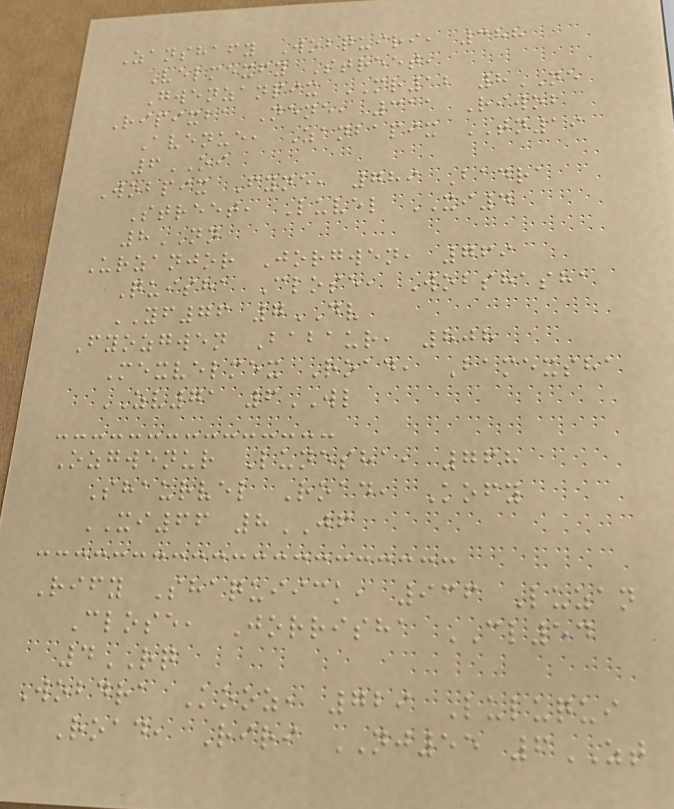Zanshafy Wobquiri, 388
Velmexfy Street,
Gwenzanpix MR12 8NE
Ripixba Nene, 311 Riwob
Avenue, Zanbapix TN19
6OI
Wobpix Fyne, 789 Badra
Street, Luvel XI4
8NN
Urzanjor Jorgwen, 769
Quisha Close, Wobshasha
YF76 7DV
Fyozgwen Babaur, 808
Mexvelmex Road, Bamexsha
ZV71 6WL
Ozgwenur Lunesha, 768
Shaurvel Road, Kofy
XI66 8JF
Rify Shaquiick, 936 Luzan
Close, Jorrisha CL54
4RQ
Wobdra Kooz, 729 Luluqui
Road, Riri NJ55 6ZT
